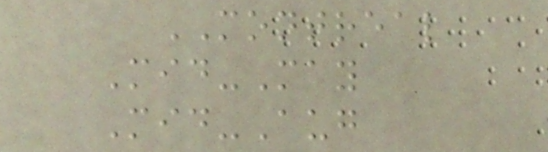MONTREAL
Mid-May
Mid-Aug
